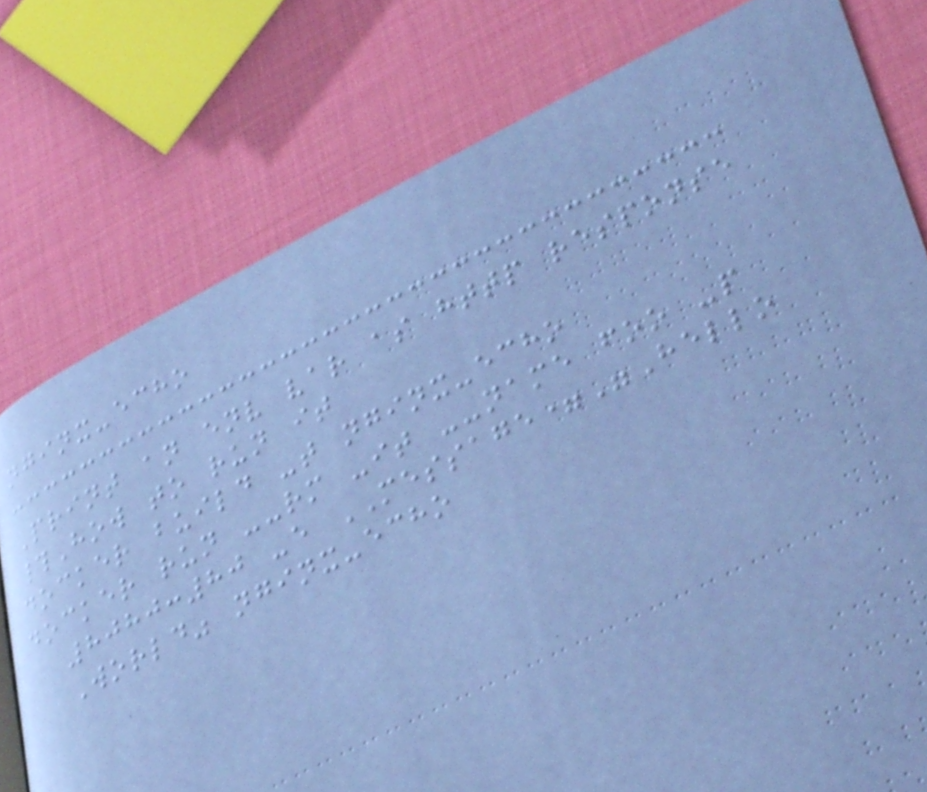nginx-echo
Print an env var as http response
#How to run it
docker build -t nginx-echo
docker run --rm -it --name foo -p
8080:80 -e MESSAGE="Hello
World" nginx-echo
